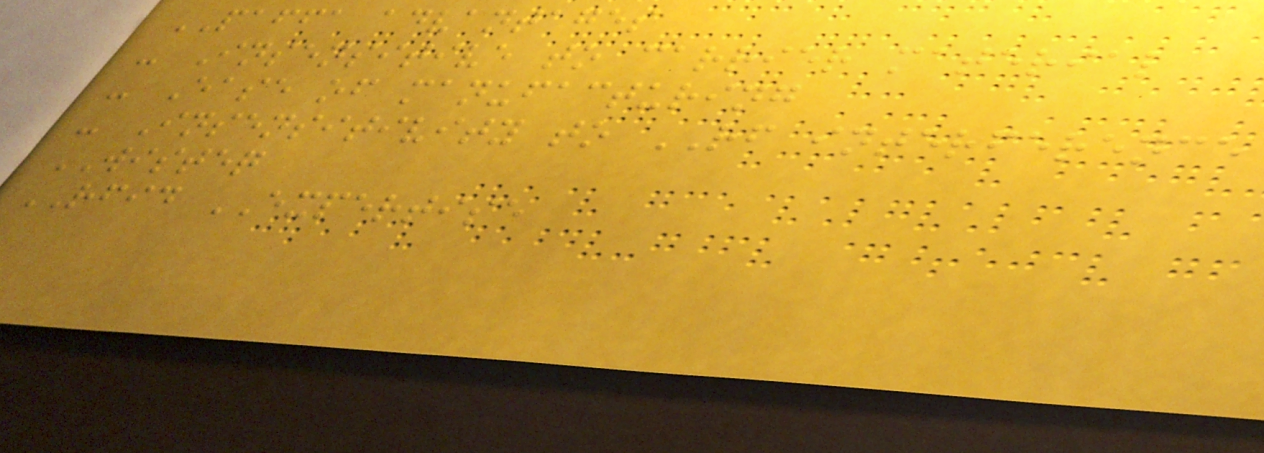PAFFA advantages
- Insensitive to carrier material
- Ease of manufacturing
- Insensitivity to RF interference
WISTEQ
RFID EXPERTISE
